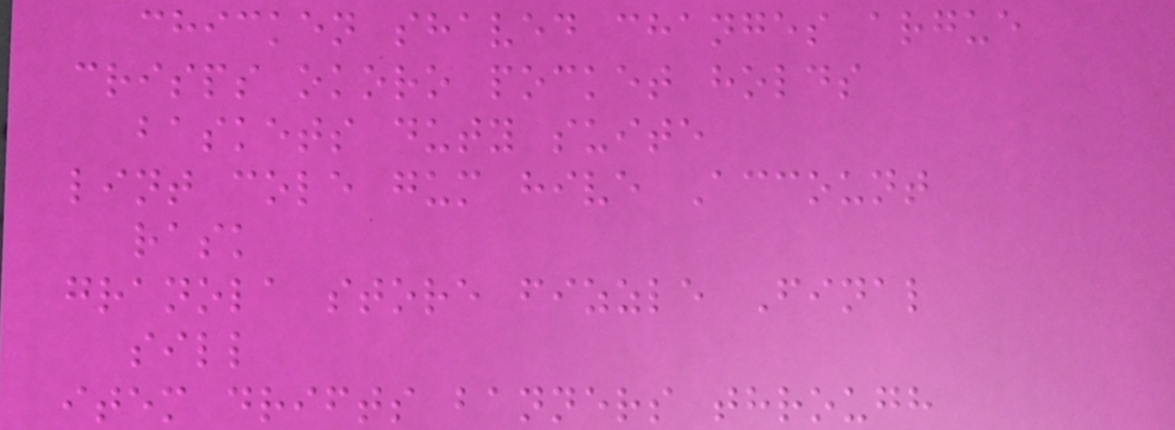chicken shaved changes argue
crisps okoro pocket holds
baskets duty suite
lint cole gum hive Account
rask
granola store fizzle Final
sill
item drifts banners through
